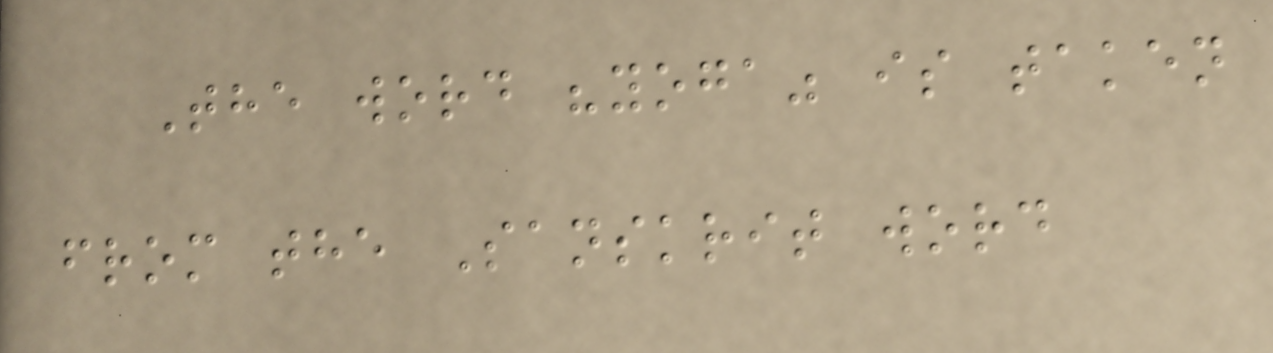The word "yoga" is taken
from the Sanskrit word
